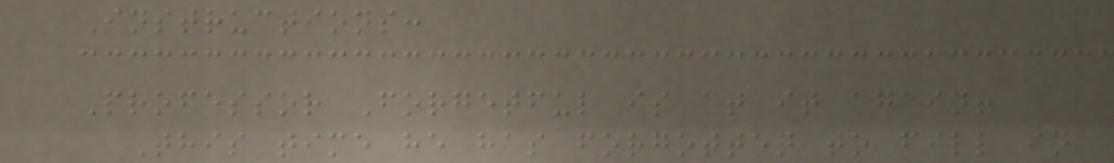Instructions:
Professor Forgetful is at it again!
This time he has forgotten to fill in
